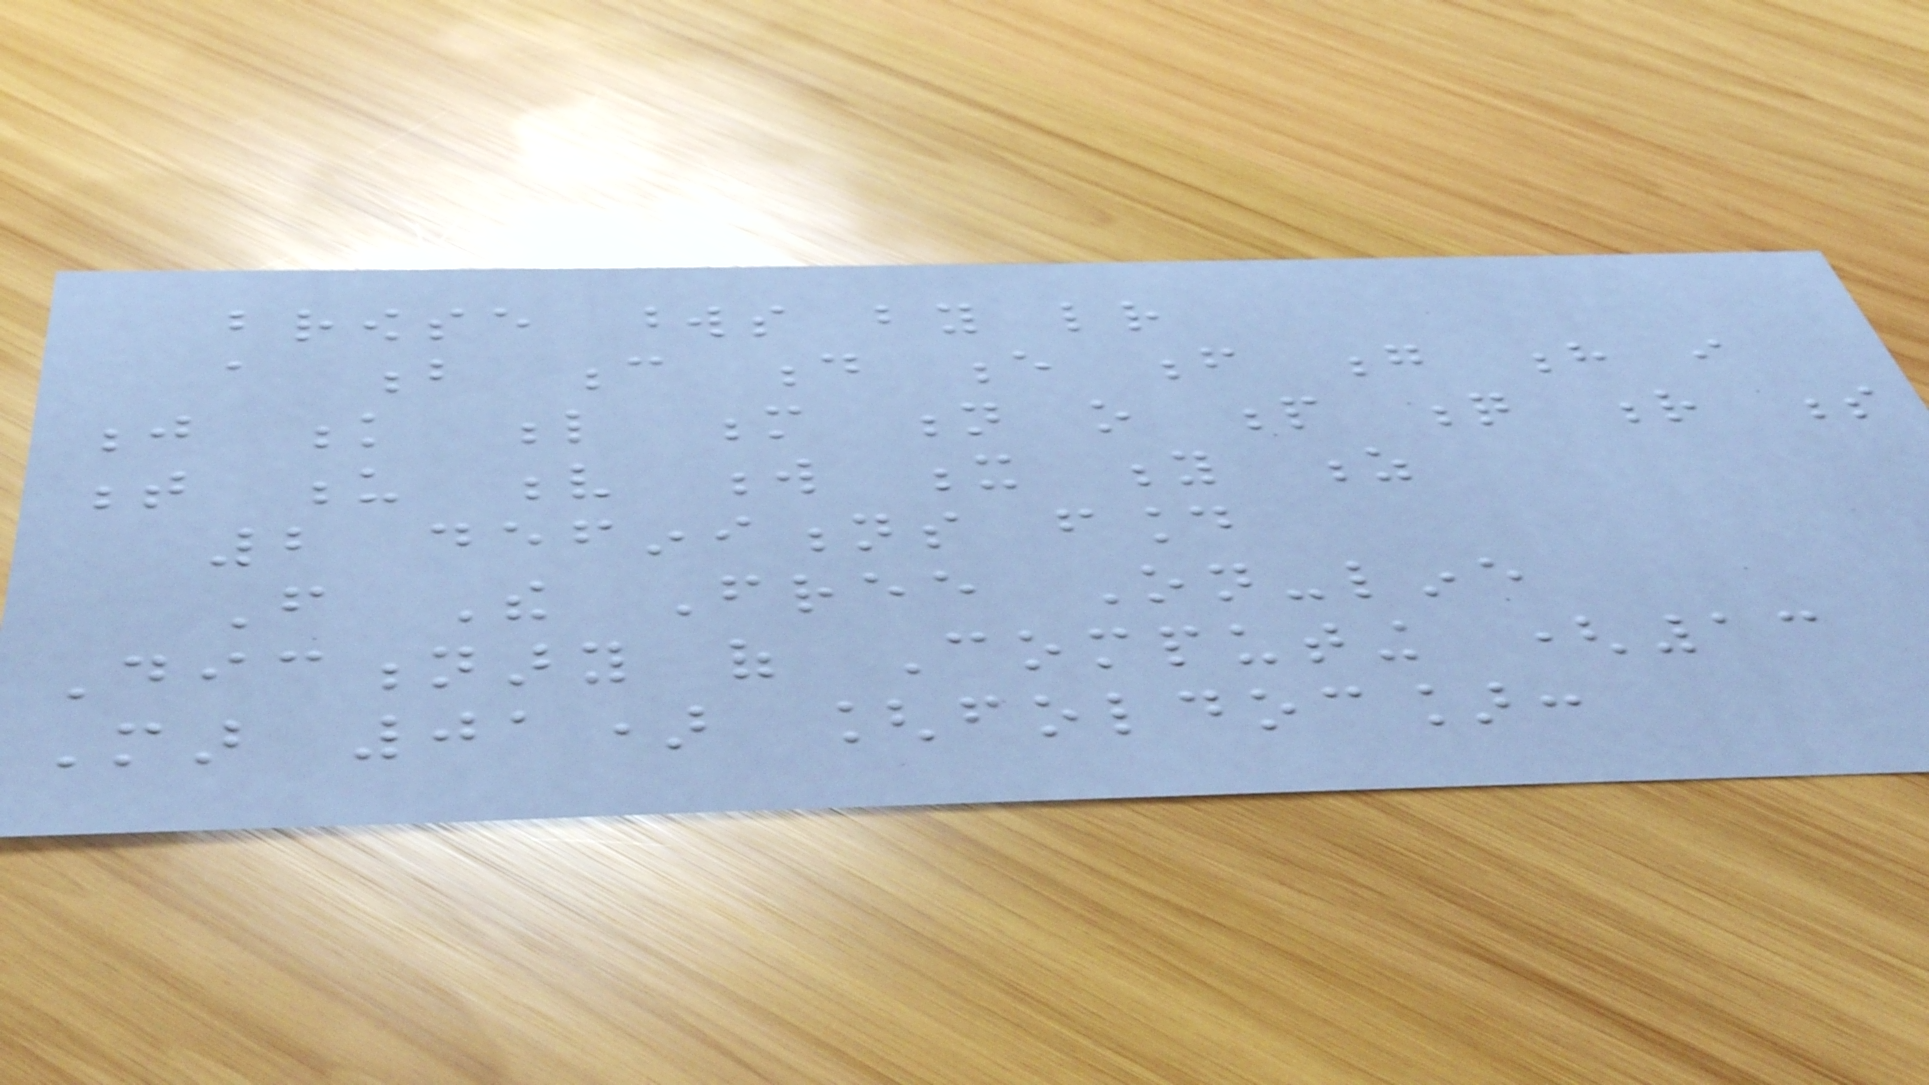browse words by letter
a b c d e f g h i
j k l m n o p q r s
t u v w x y z
2 definitions found
From The Free On-line
Dictionary of Computing (13
Mar 01) [foldoc]:
